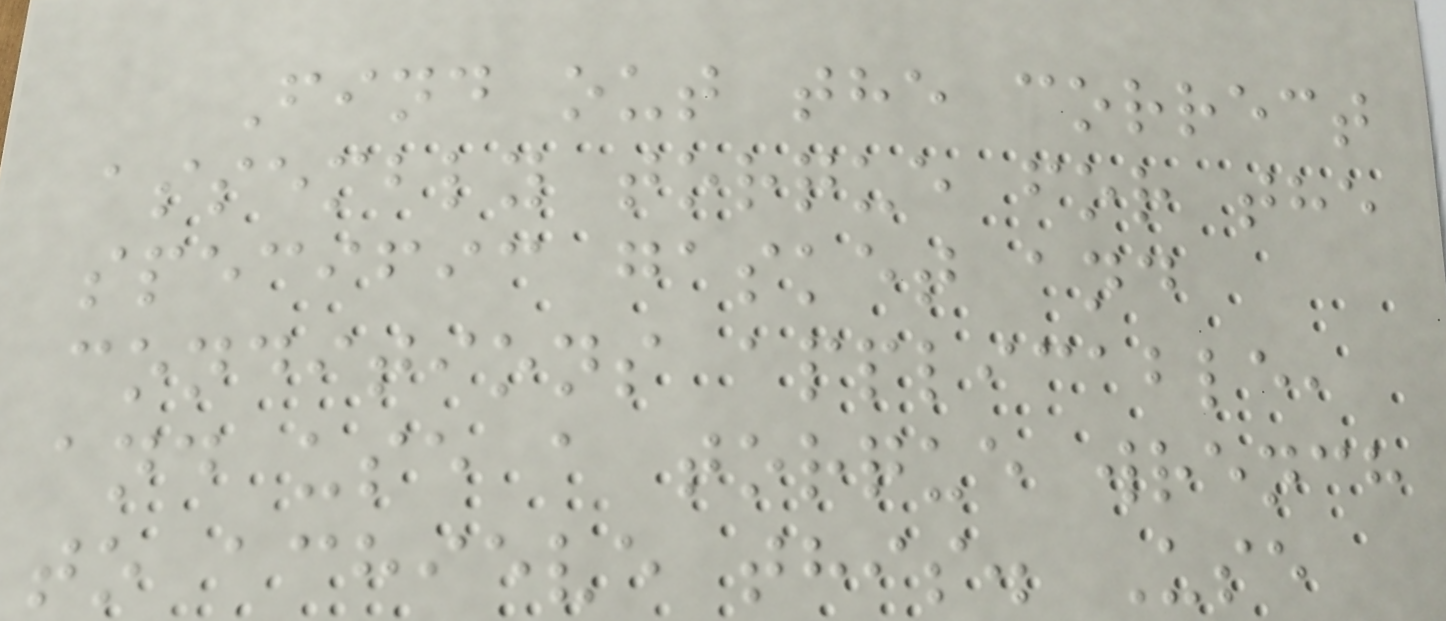Find out the correct
assembly torque for the
specific gasket and
conditions applicable,
and use a torque wrench
to achieve this. Use
